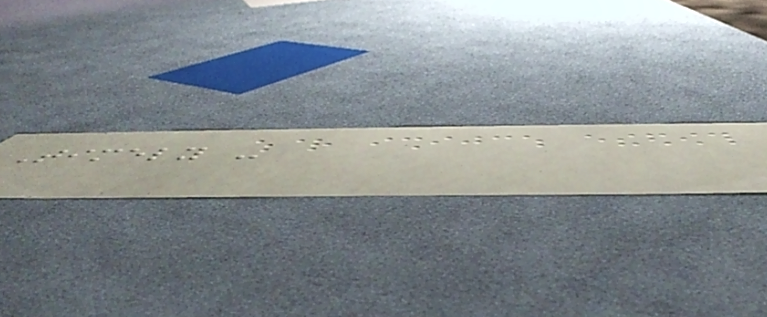Timely -
